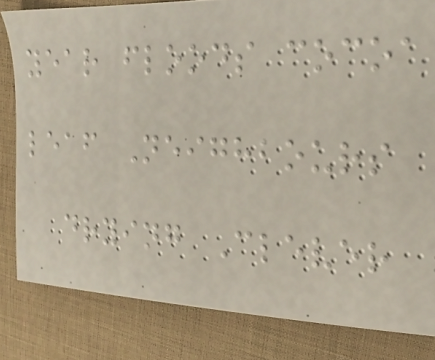year floods cocoa
leaf Neighbours
drying Clever
